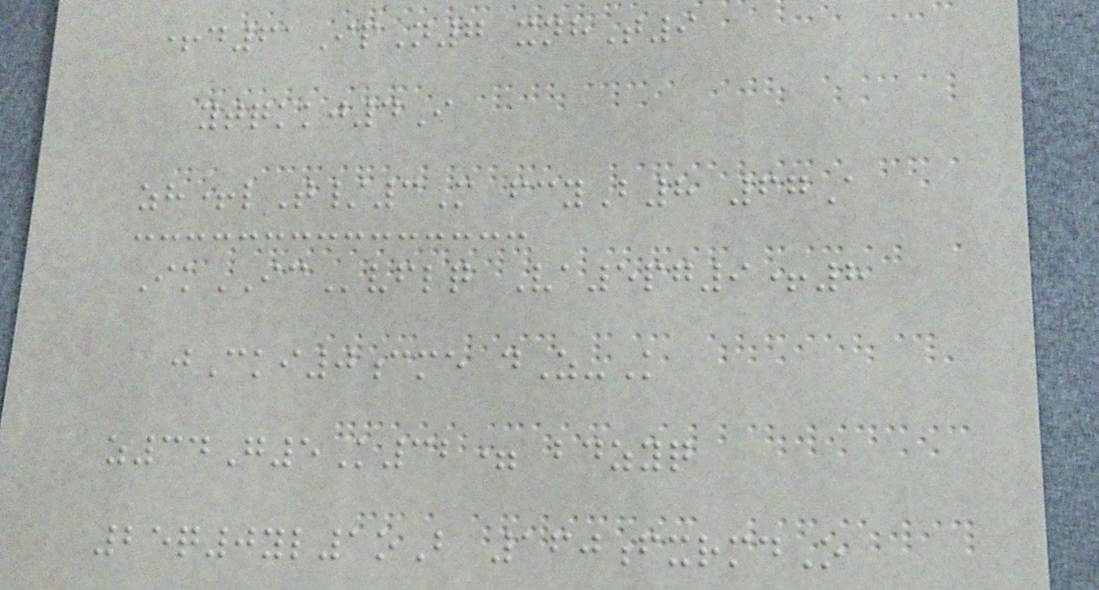+d61IpN7 xnhT9
ytqkkj4I
zh+lT/3M fcyB8 67A
IkICvflq Va5pg9+8
jCki0cme dZ-K
z34G5K32= bdzyq
25q0yl1oB 160fxrmdO
